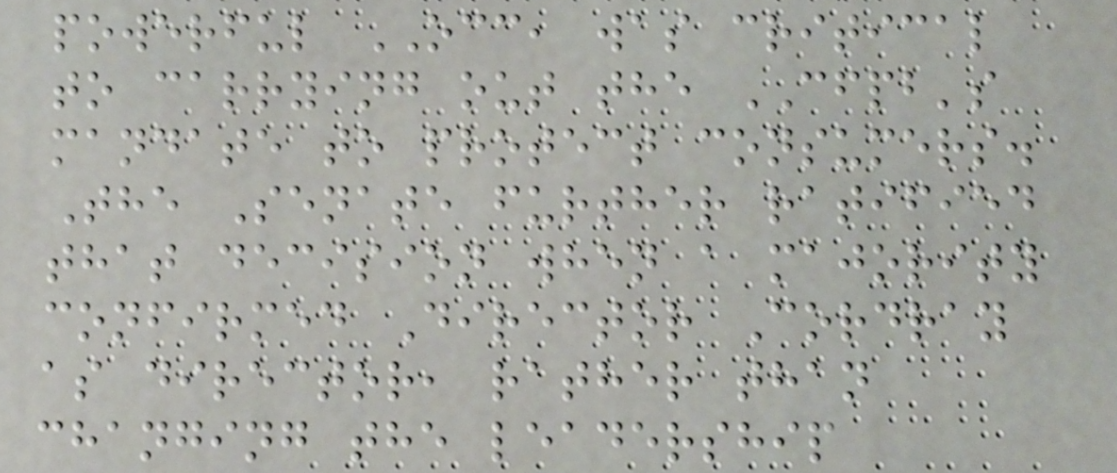powerful OCC, was critical
to carrying out the CFPB's
mandate to protect consumers.
The Senate further ratified
that decision when a majority
confirmed Director Cordray
as director, rather than
changing the leadership
